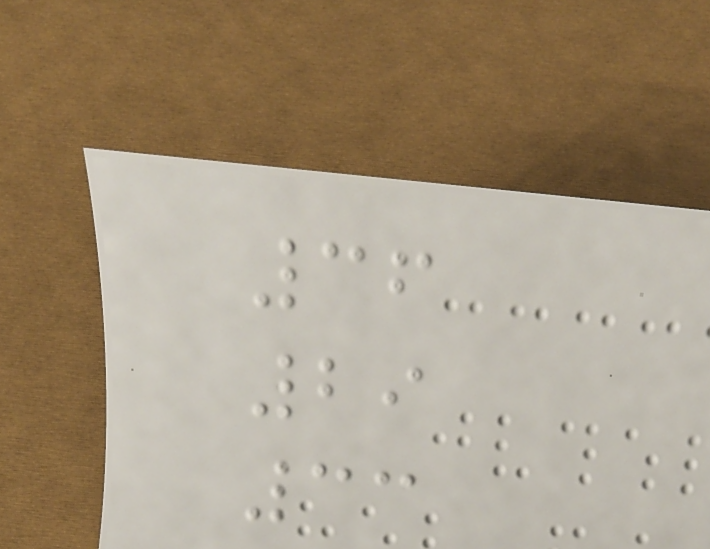36
29
33
